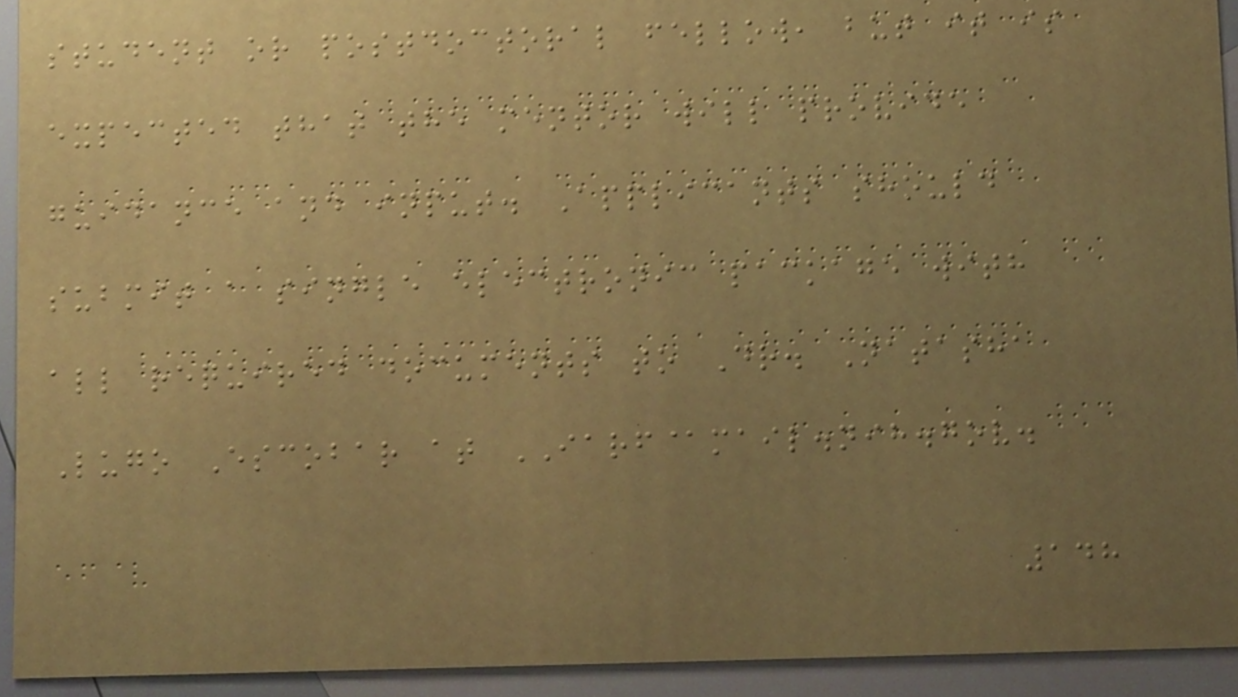student or postdoctoral fellow, but it is
expected that the mentor will provide
guidance and input. Applicants should
submit a single electronic package with
all required documents to Dr. Natasha
Lugo Escobar at IARF@mail.nih.gov.
148
